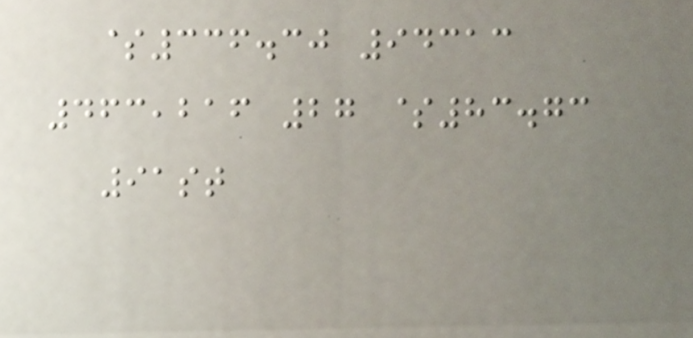$336.30 94313
463,216 27 $83.73
91st
